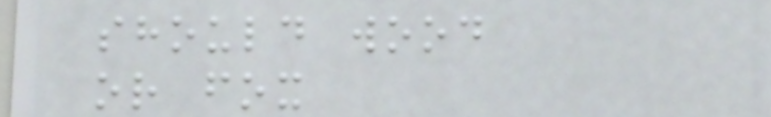should wood
or fox
